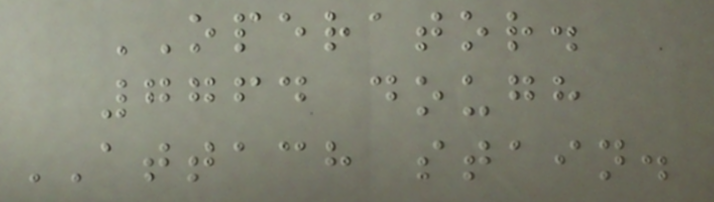OPERATOR.
7764 dough
ATTACH stain.
